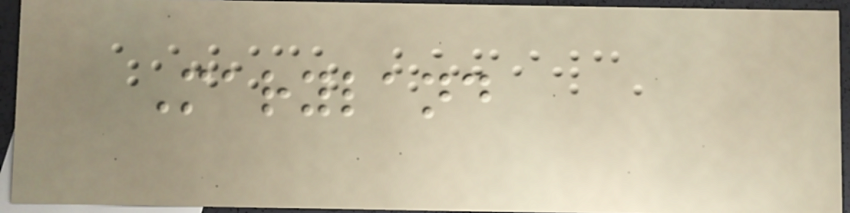Maryland
